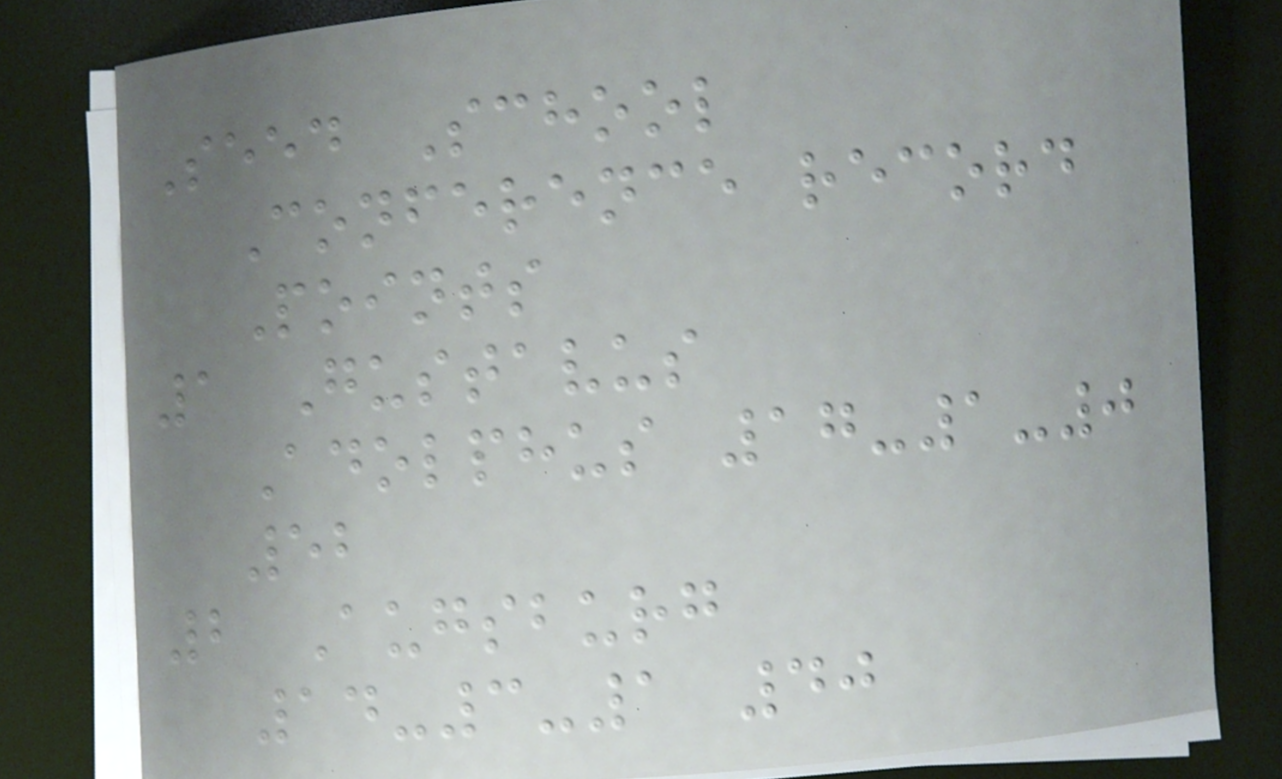Seed School
Conference record
Points
1 Gustavus
Adolphus 17-1-0
52
2 Augsburg
14-3-1 40
